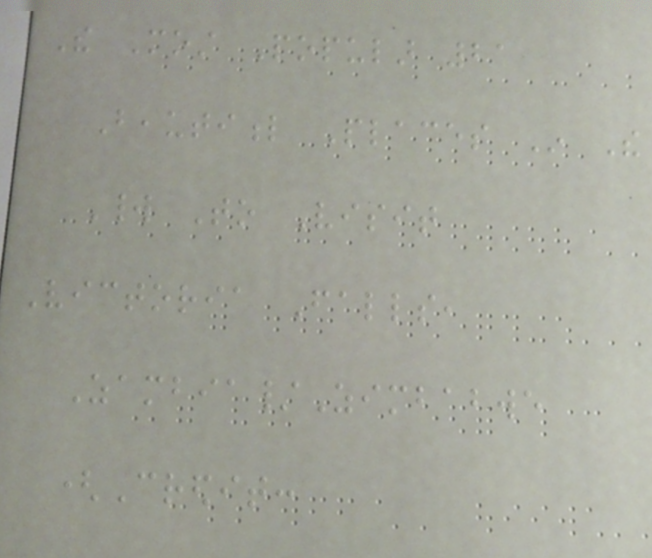The Most Popular 21
Beautiful Places In The
World To Visit
Victoria Falls,
Zambia/Zimbabwe
(Credit:
